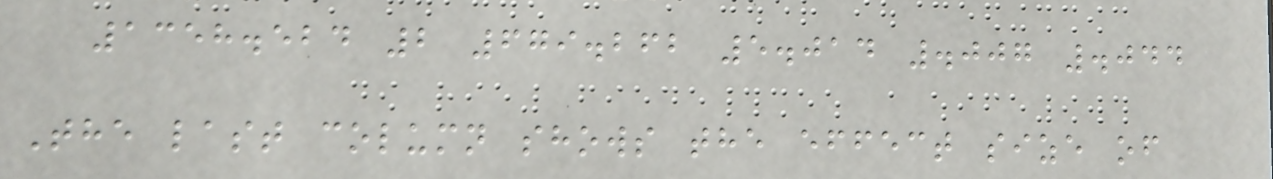1358.524 2 679.262 5.014 .007 .044
The last column shows the effect size of
